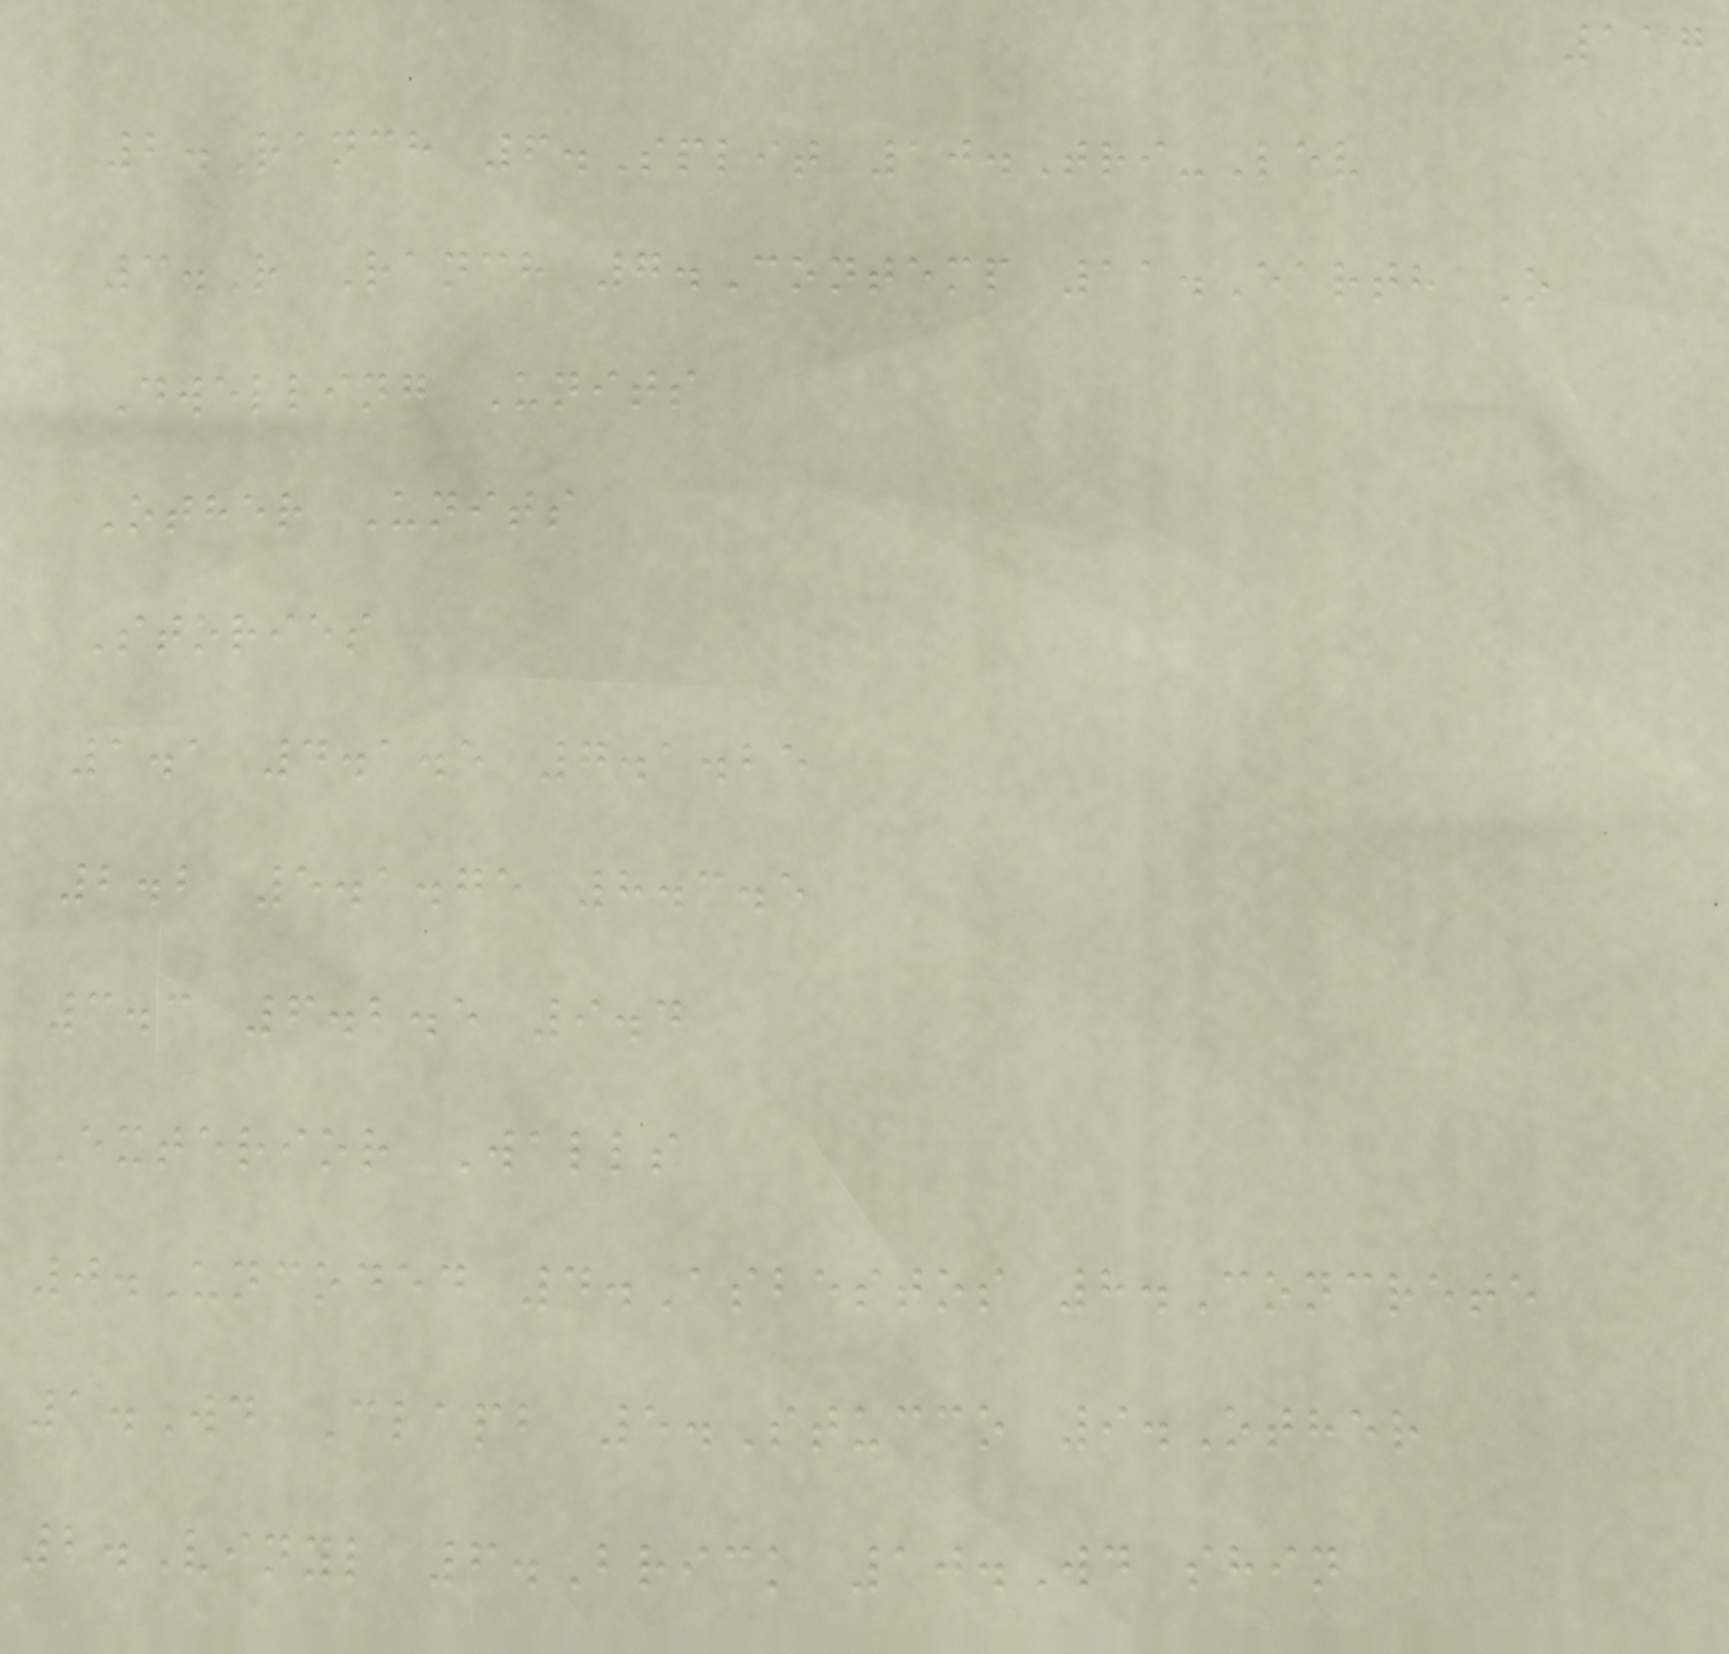117
2.Ranch 6.Split 10.Tri-Lev
3.R Ranch 7.Contemp 11.Earth O
Dwelling Units
Other Units
Stories
1.1 4.1.5 7.1.25
2.2 5.1.75 8.3.5
3.3 6.2.5 9.4
Exterior Walls
0.Uncoded 4.Asbestos 8.Concrete
1.Wd Clapb 5.Stucco 9.Other
2.Vinyl 6.Brick 10.Wd shin
